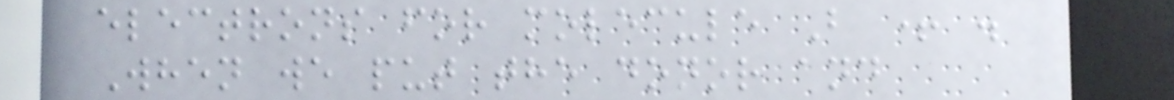electrons for molecule B + .
When we put the donor and
